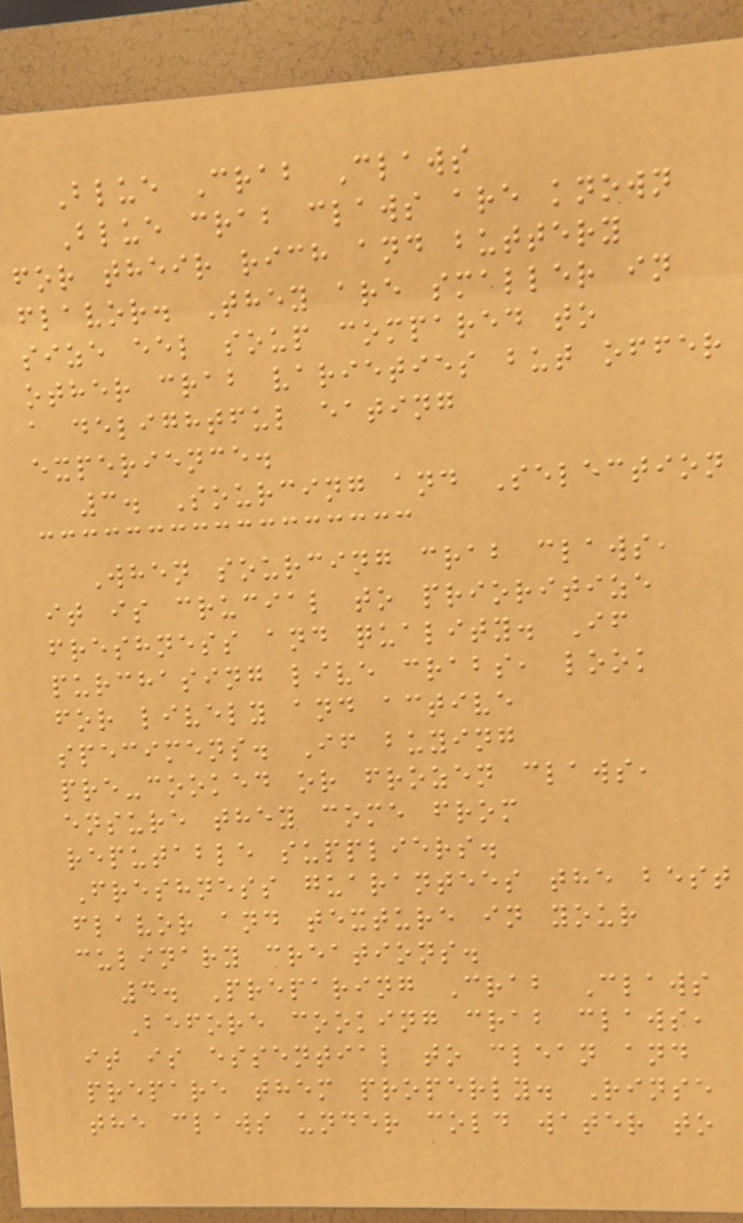Blue Crab Claws
Blue crab claws are known
for their rich and buttery
flavor. They are smaller in
size eel soup compared to
other crab varieties but offer
a delightful eating
experience.
3. Sourcing and Selection
When sourcing crab claws,
it is crucial to prioritize
freshness and quality. If
purchasing live crabs, look
for lively and active
specimens. If buying
pre-cooked or frozen claws,
ensure they come from
reputable suppliers.
Freshness guarantees the best
flavor and texture in your
culinary creations.
4. Preparing Crab Claws
Before cooking crab claws,
it is essential to clean and
prepare them properly. Rinse
the claws under cold water to
